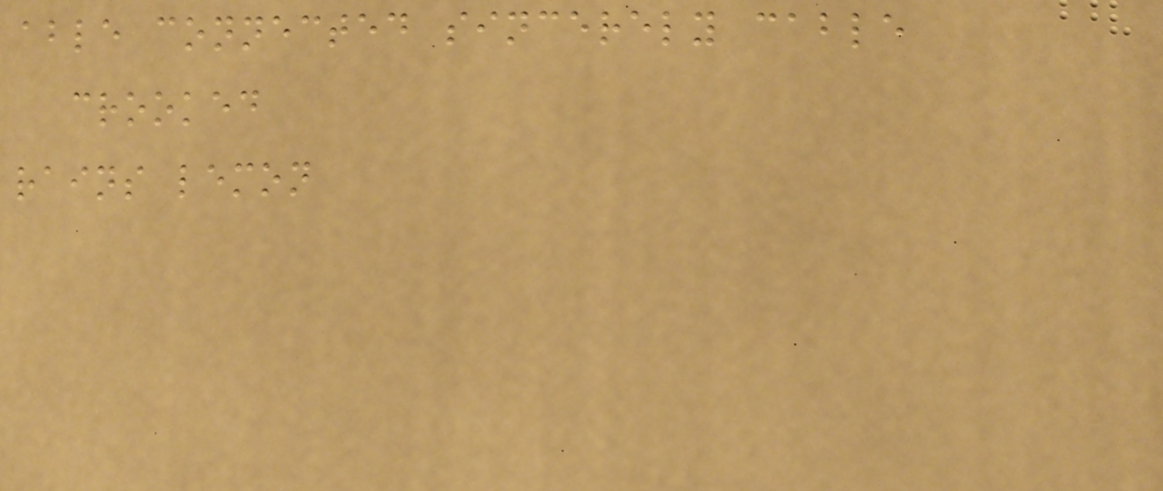able connected sincerely cable
crooked
rains lemon
